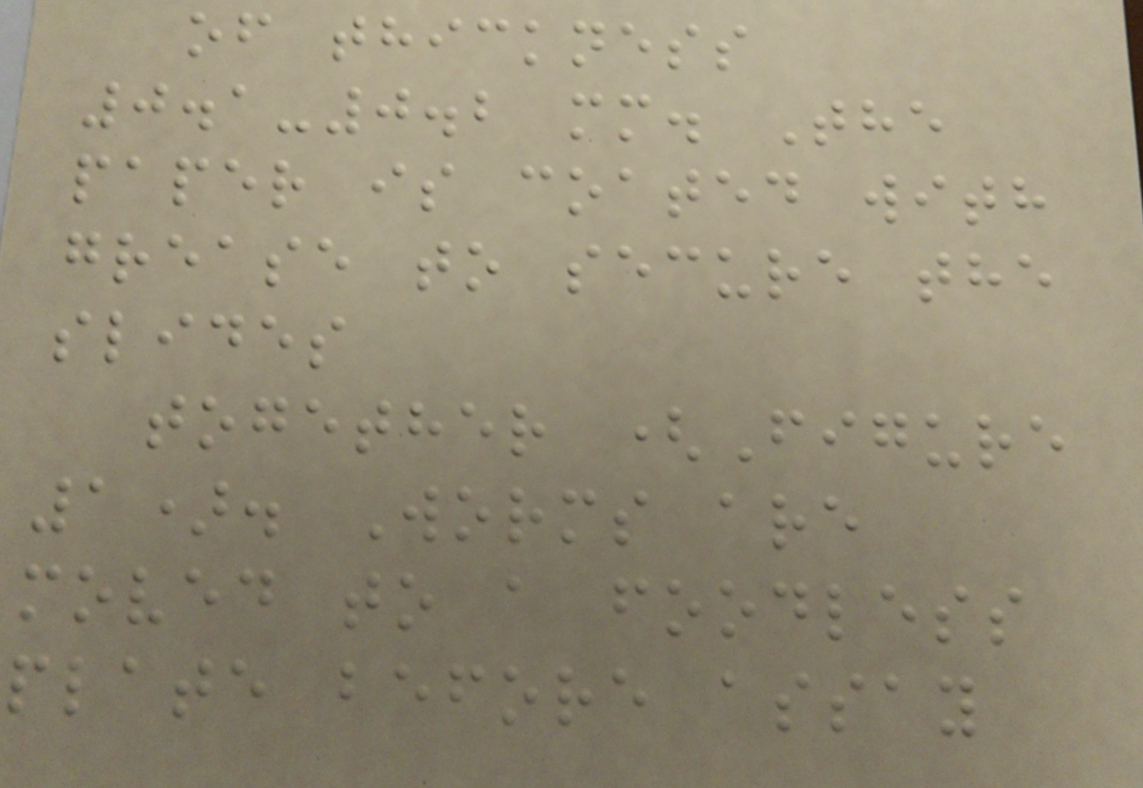of thickness
0.1-0.2 mm. The
paper is coated with
grease to secure the
slides
together (Figure
1). Worms are
moved to a foodless
plate before assay
